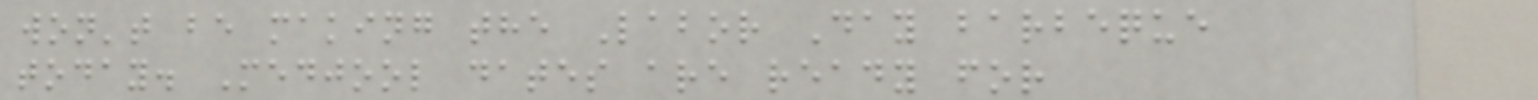won't be making the Labor Day barbeque
today. Medjool dates are ready for
